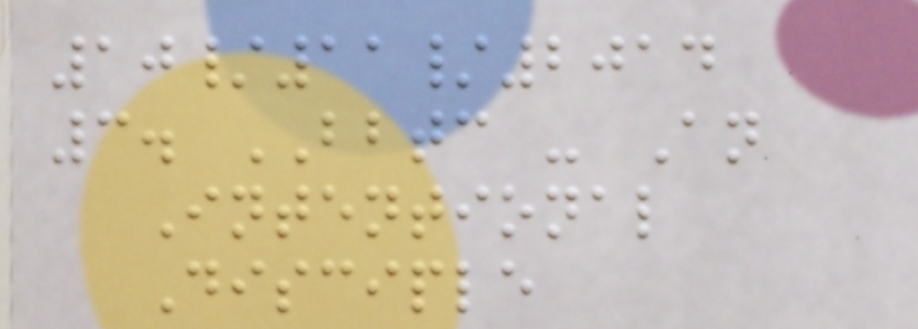10/11/2014
3. BBTC - An
Intentional
Disciple
